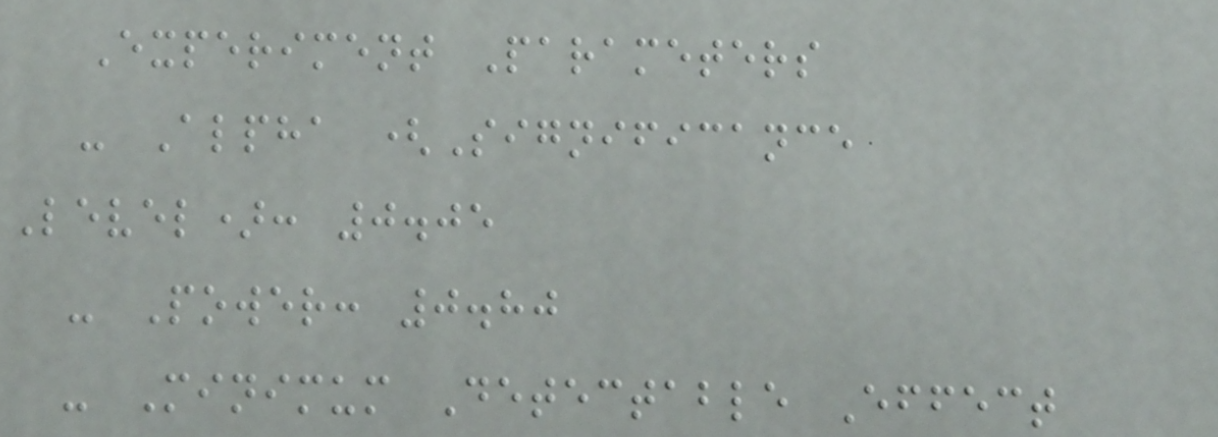Experiment Parameters
- Alpha (Significance
Level): 0.05
- Power: 0.80
- Minimum Detectable Effect
